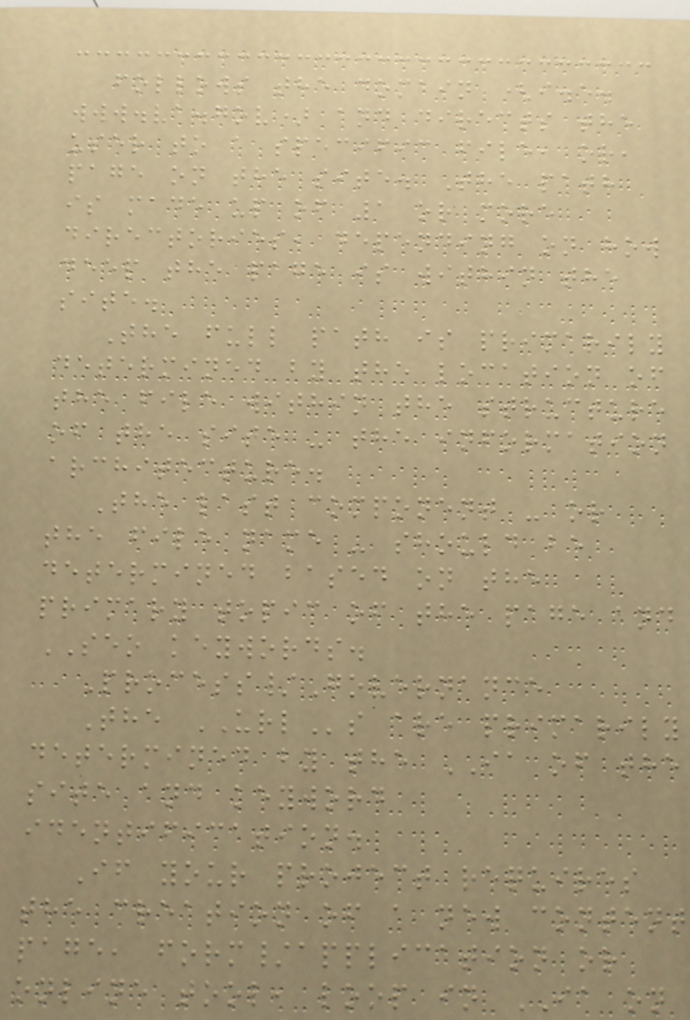follows the domain (i.e.
www.va.gov) and directs the
user to a specific file, or,
page on the site. The path
is made up of 1 or more
directories, depending on how
deep the page is within the
site.
The full path is primarily
determined by the location of
the file within the structure
of the site - the information
architecture.
The last component - or
the file name - should be
determined based on the
primary topic of the page and
SEO keywords.
Process/Governance
The URLs are primarily
determined by the IA of the
site and keyword
identification.
If your project requires
the creation of a new content
page, form/application or
online tool, loop in IA on
